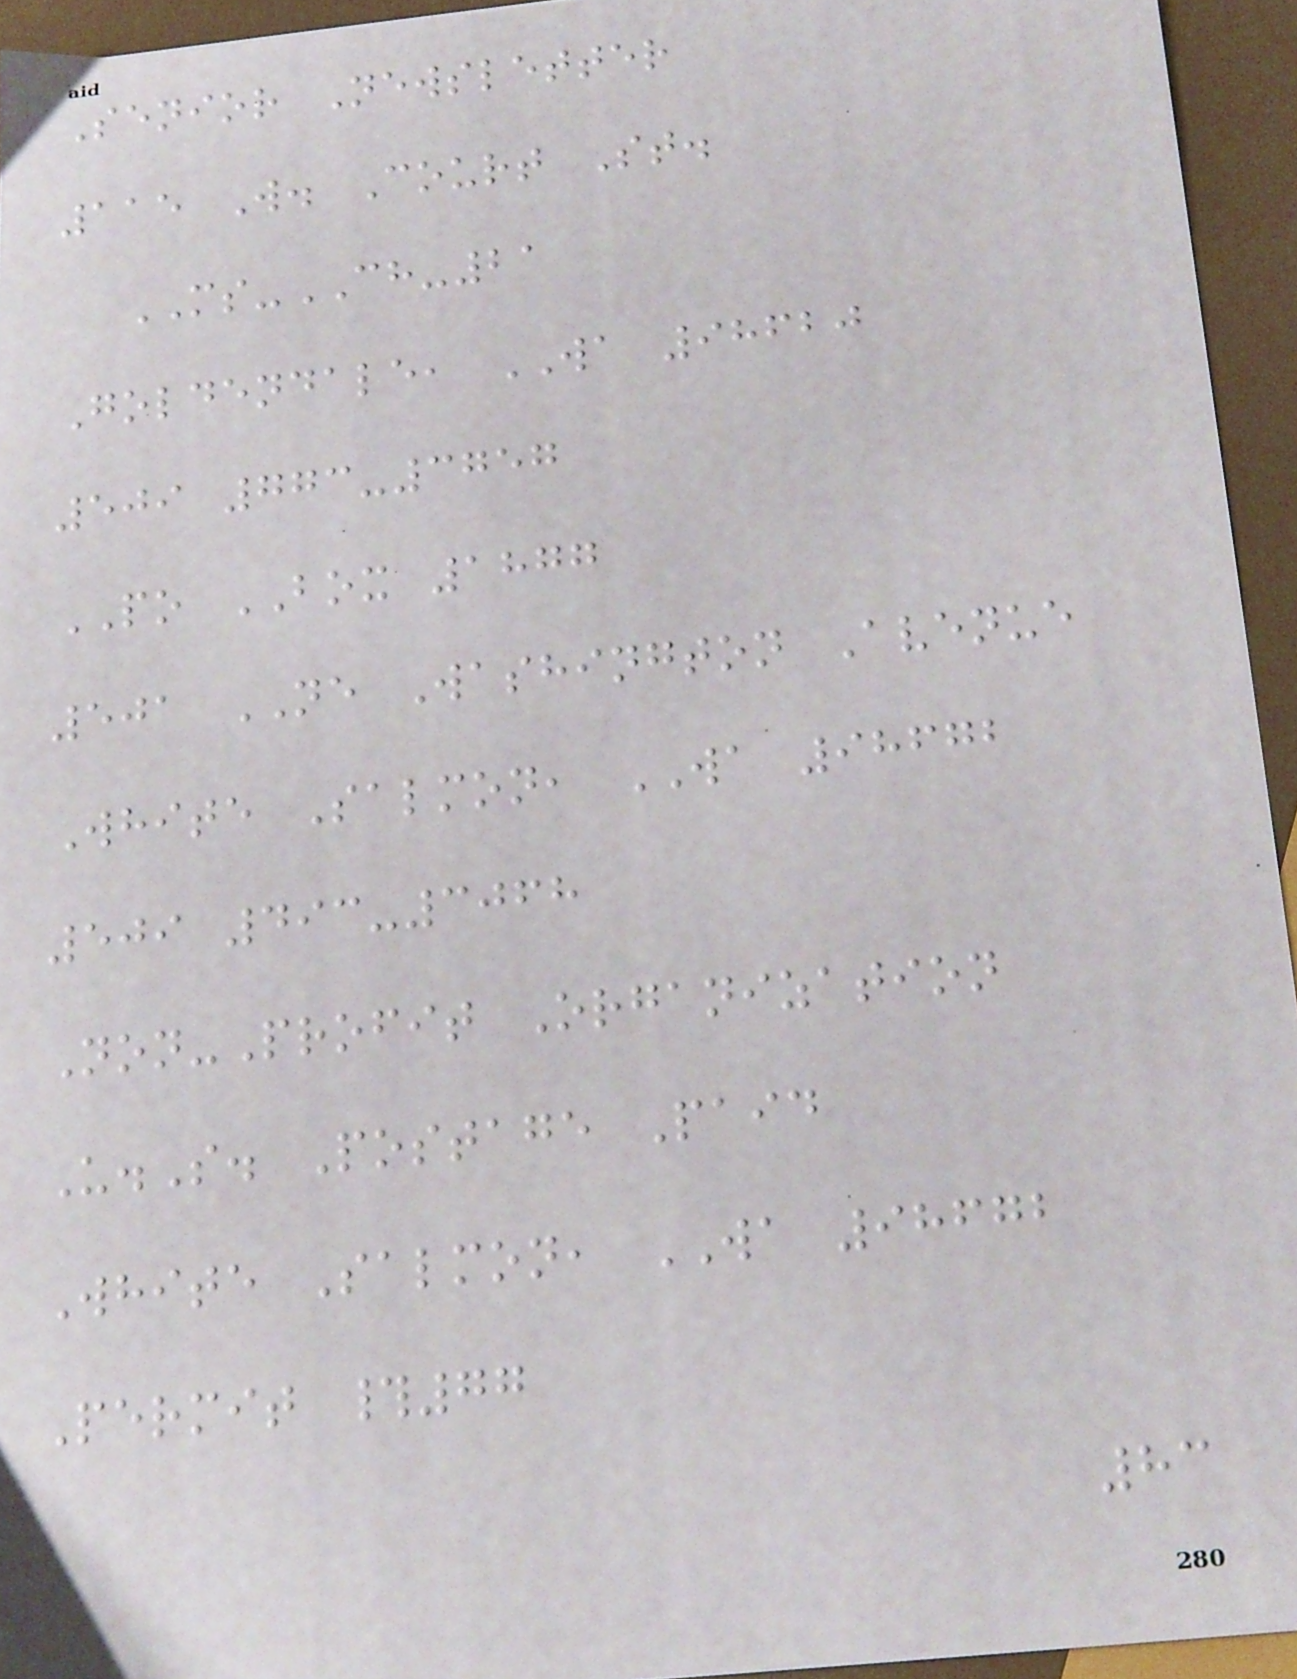Senior Newsletter
115 W. Court St.
MS-CH-21
Goldendale, WA 98620
509 773-3757
PO BOX 1877
501 NE Washington Avenue
White Salmon, WA 98672
509 493-3068
Non-Profit Organization
U.S. Postage Paid
White Salmon, WA 98672
Permit #77
83
